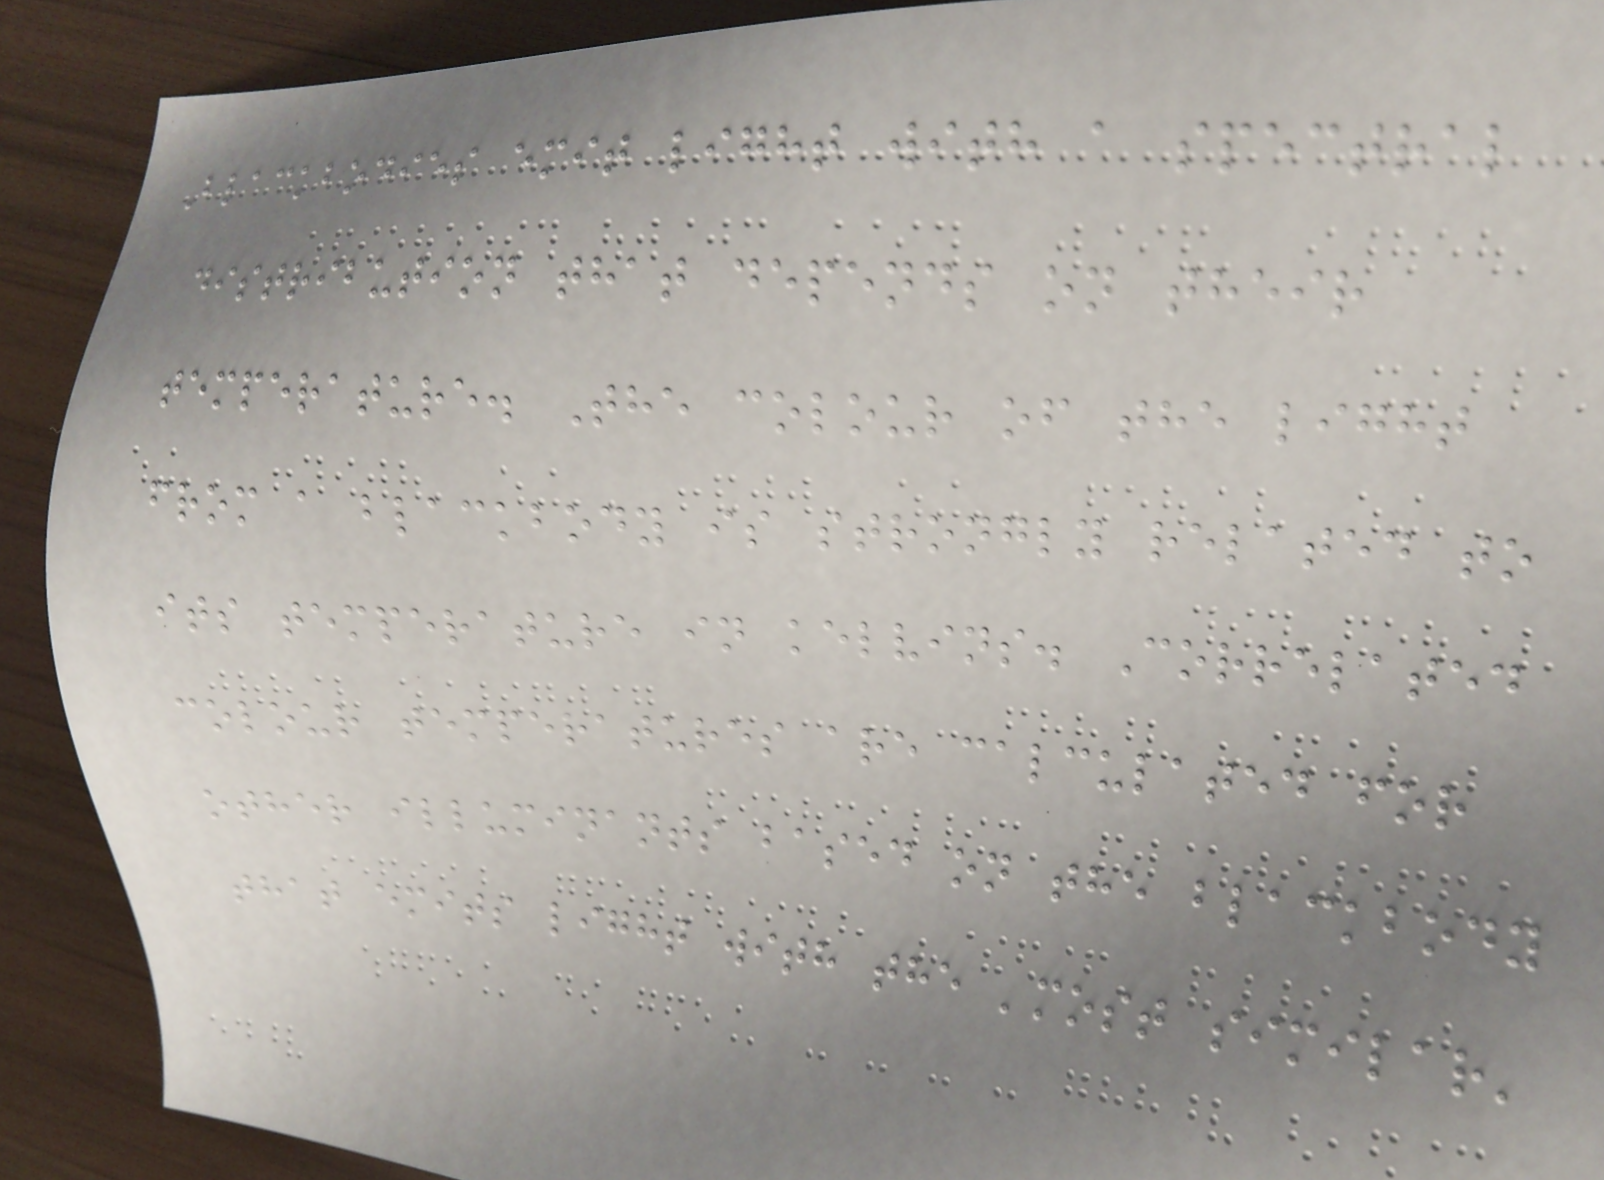Blackbodies emit light with a spectral
distribution that depends on their
temperature. The colour of the light
from a blackbody is strongly related to
its temperature in kelvins. Correlated
colour temperatures are calculated for
other illuminants based on the blackbody
that emits light with the 'most similar'
